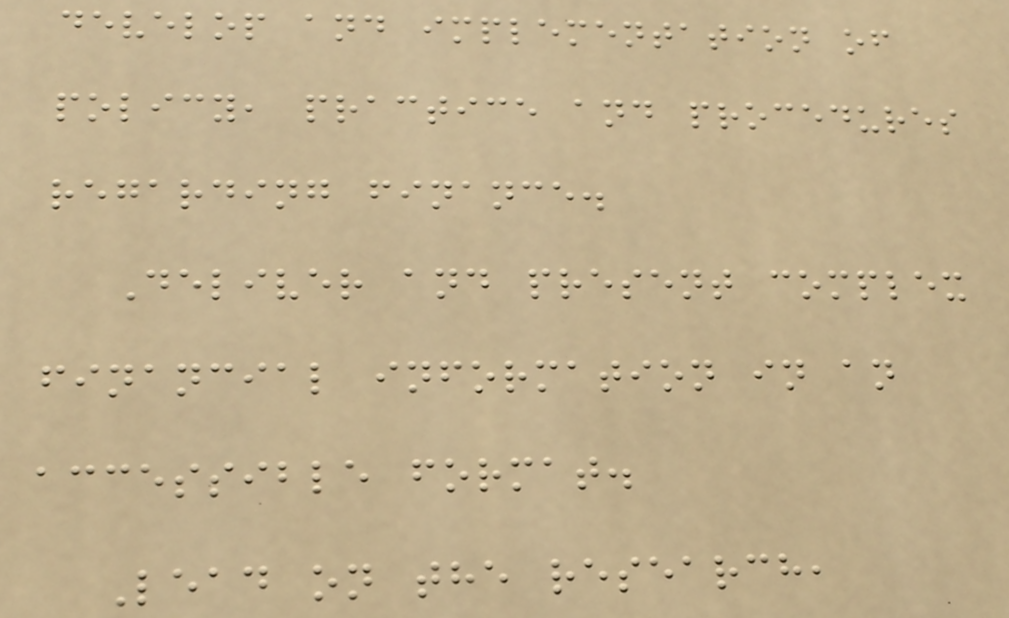develop and implementation of
policy, practice and procedures
regarding finance.
Deliver and present complex
financial information in an
accessible format.
Lead on the research,
